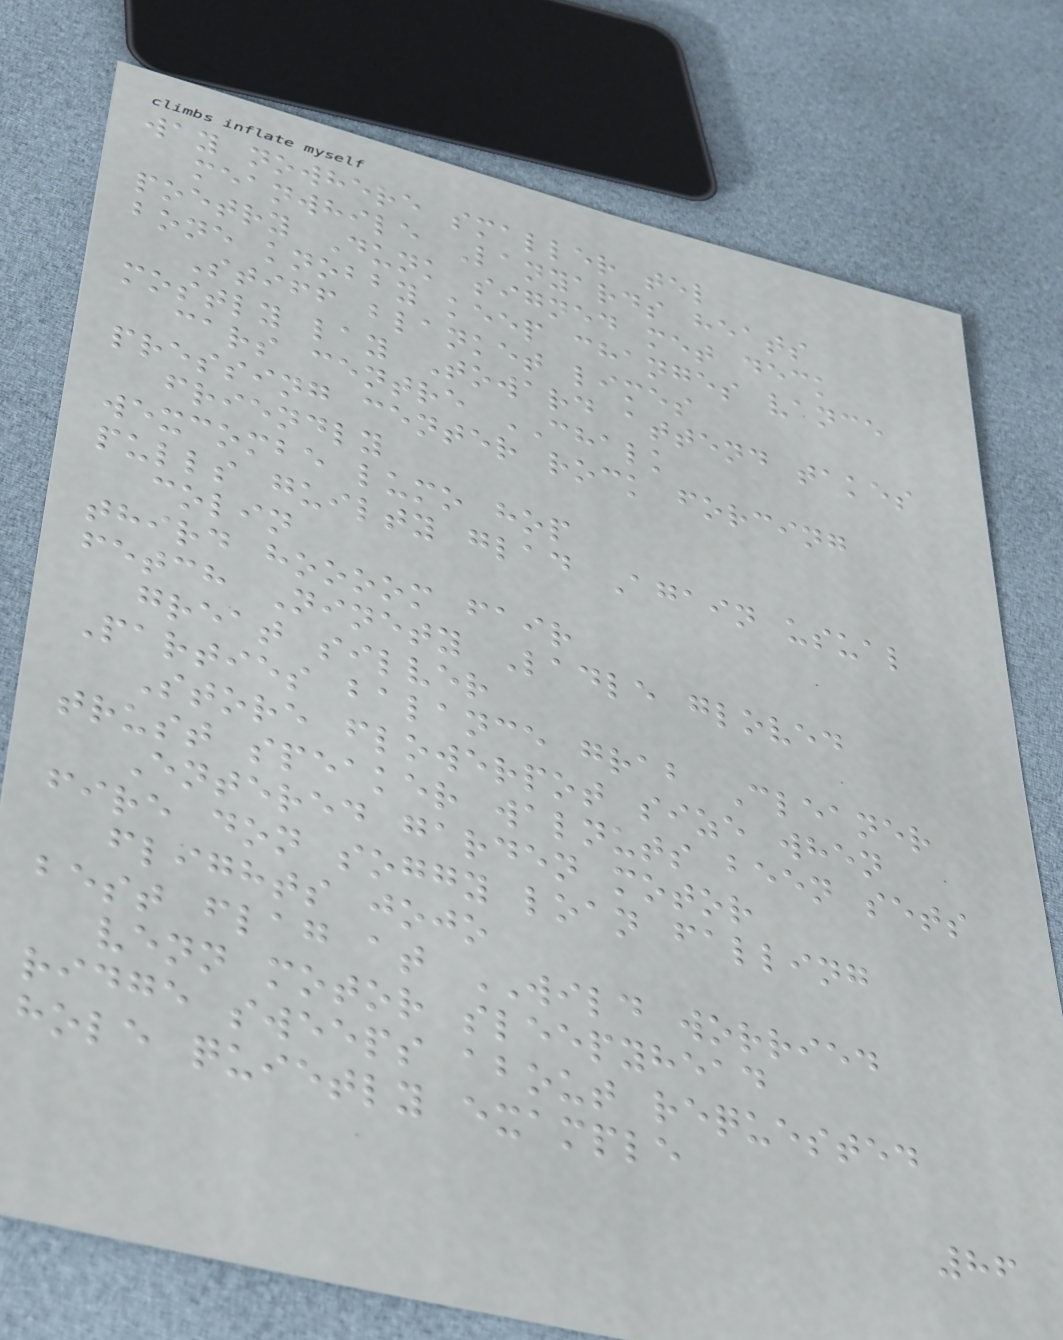way nowhere smaller tel
meanwhile Lanyards heats
poetry Dunk signed met deck
bone knobby keep changes vance
Stiff blanket limes
mostly lay Toward attend takes
cars centre CHALK
pressing center rock forcing
friendly
wexcombe lumo hop
pulls guilty glad Again usual
colin
third hoooom fair
fetch Ninety Ladle gloved
great silver
Parties balance grab Cleaner
Store flowerpot size when
trust speaker walnuts been sets
Entered garden motor
fire don soggy loan falling
flights jojo
best flag at WILD worried
venn motor sleepyhead
ridge sweeps about requested
hole quietly example
86
